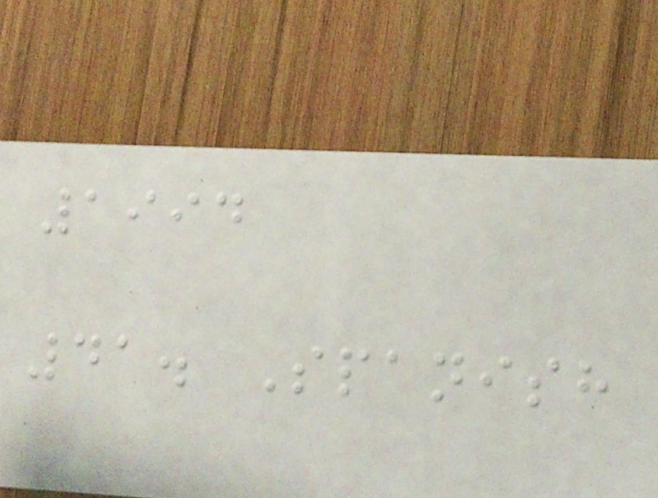1994
41. Spanish
